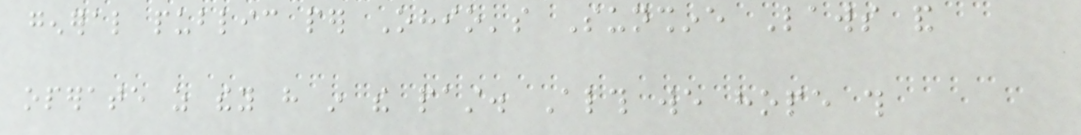general public per Ohio's Sunshine Laws and
operate as they have in the past. Although we hope this
